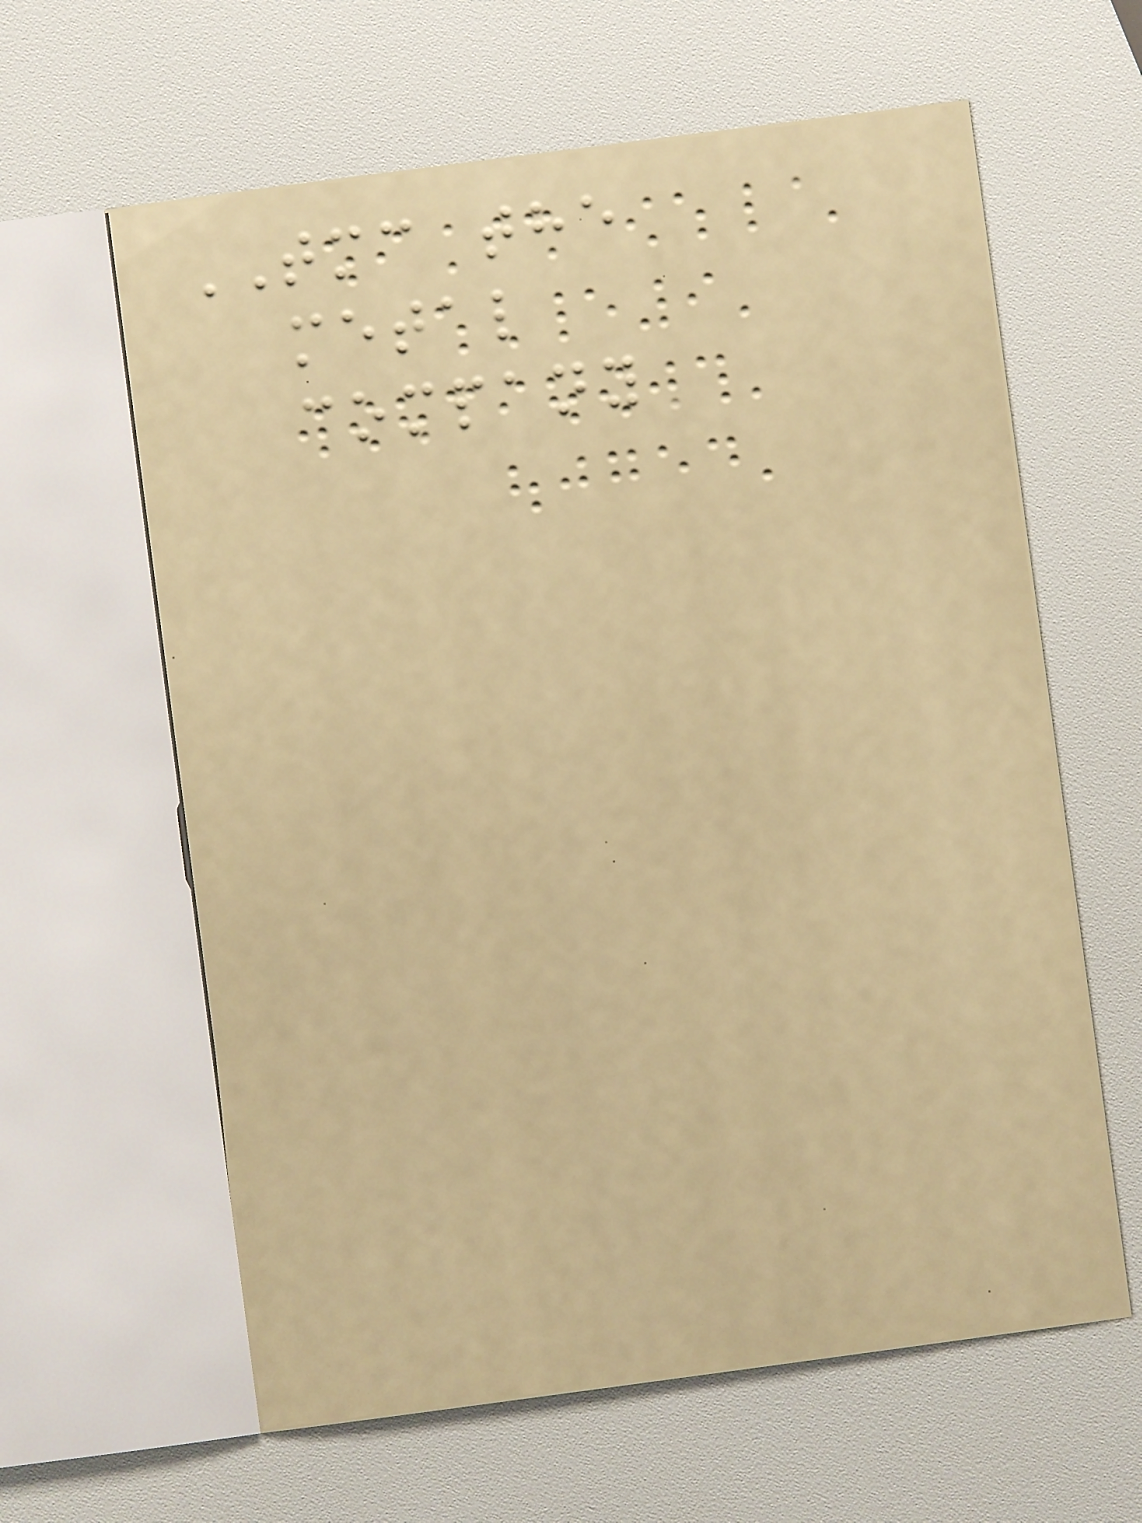TMC the
metal
company
